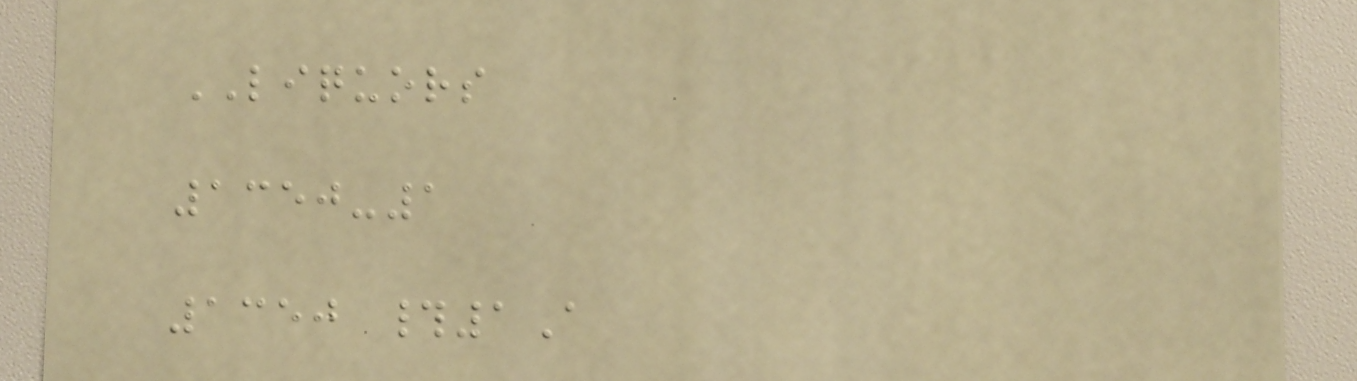LIQUORS
1350-1
1350 #1A
